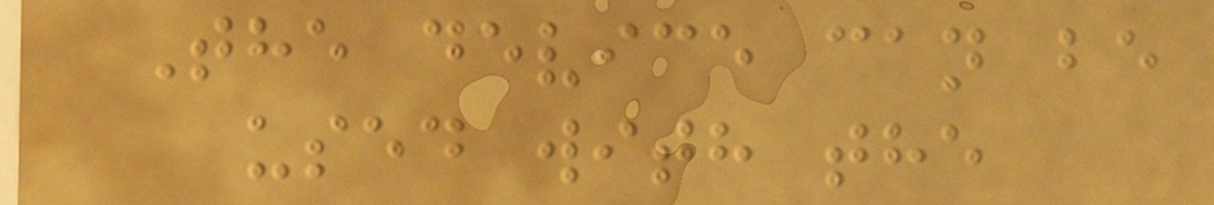The device can be
used with the
